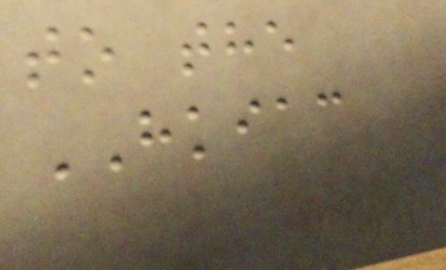to the
HKIAC
